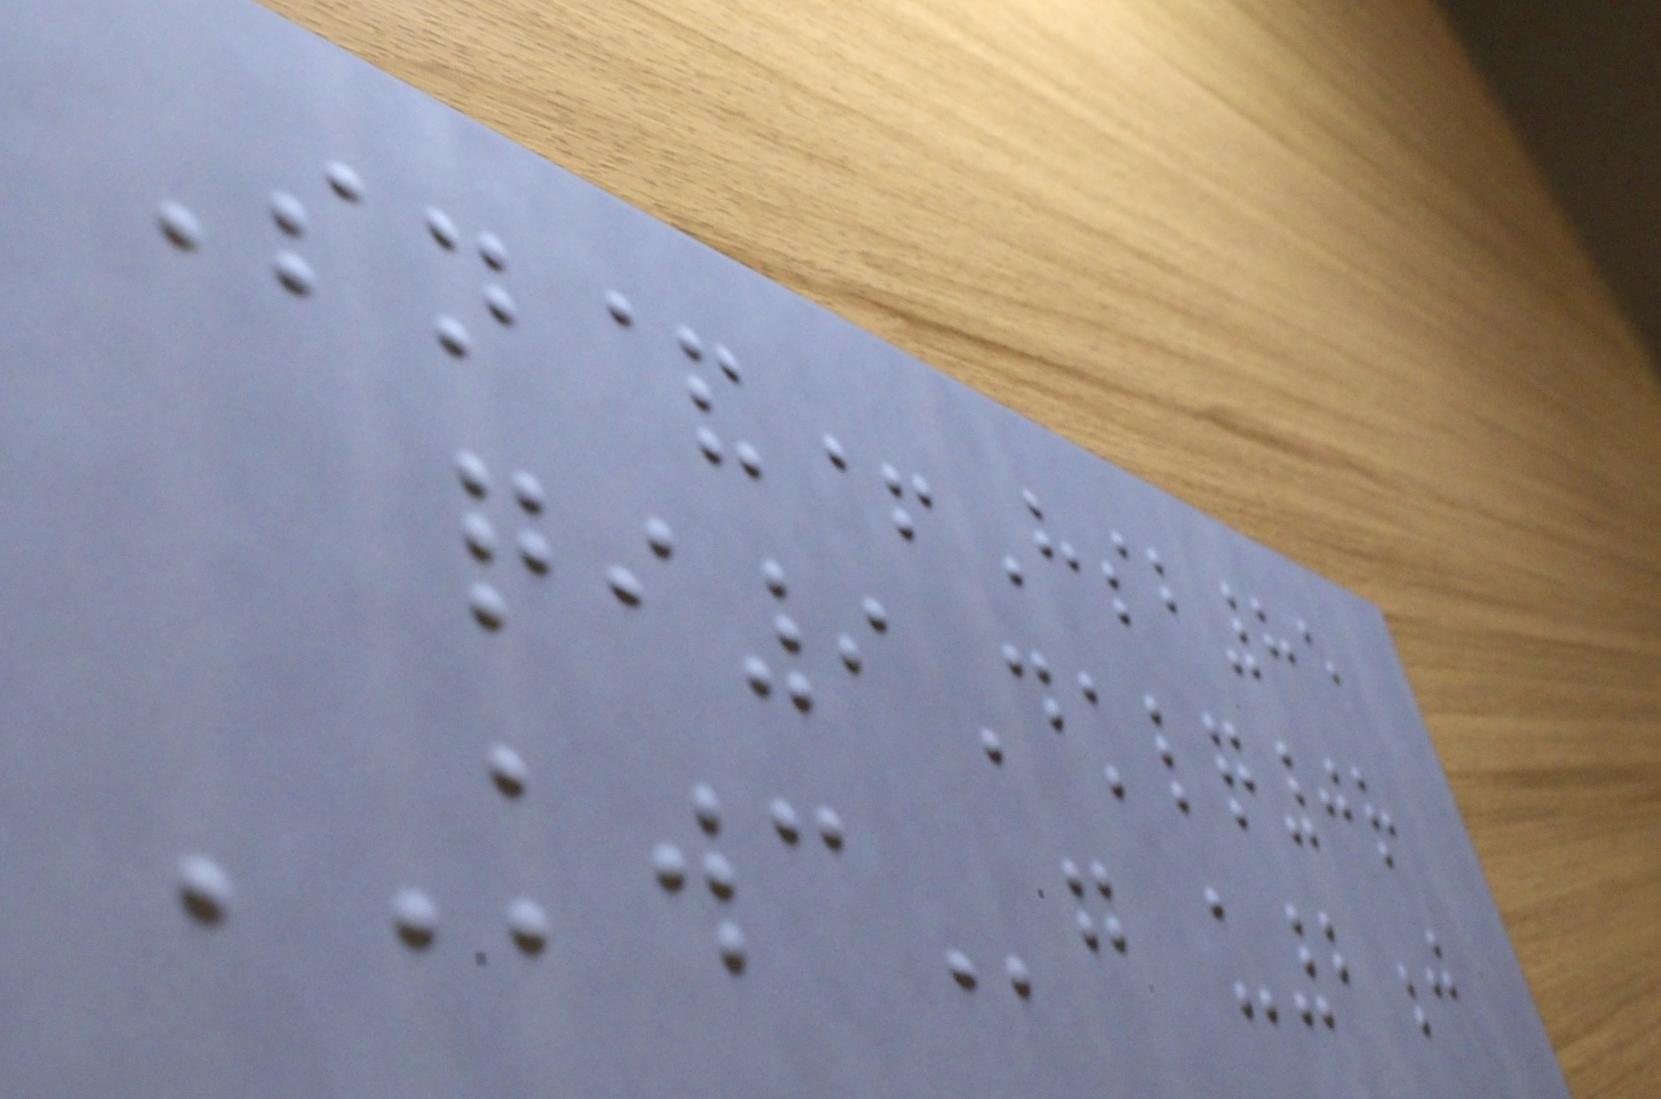Sn&+Hsb85
qi9Dklq0r
KWCg u2j
